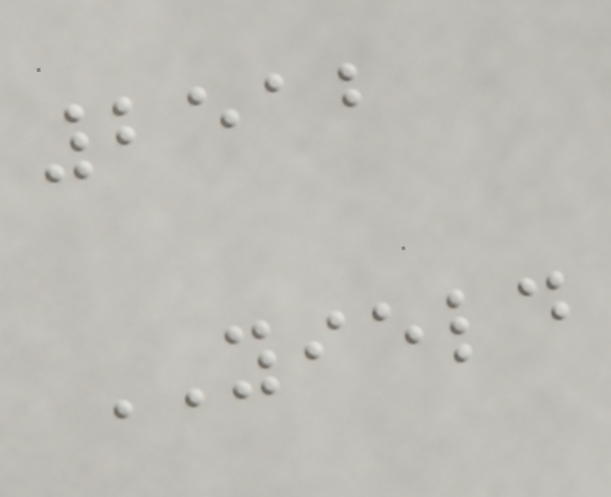2512
YIELD
